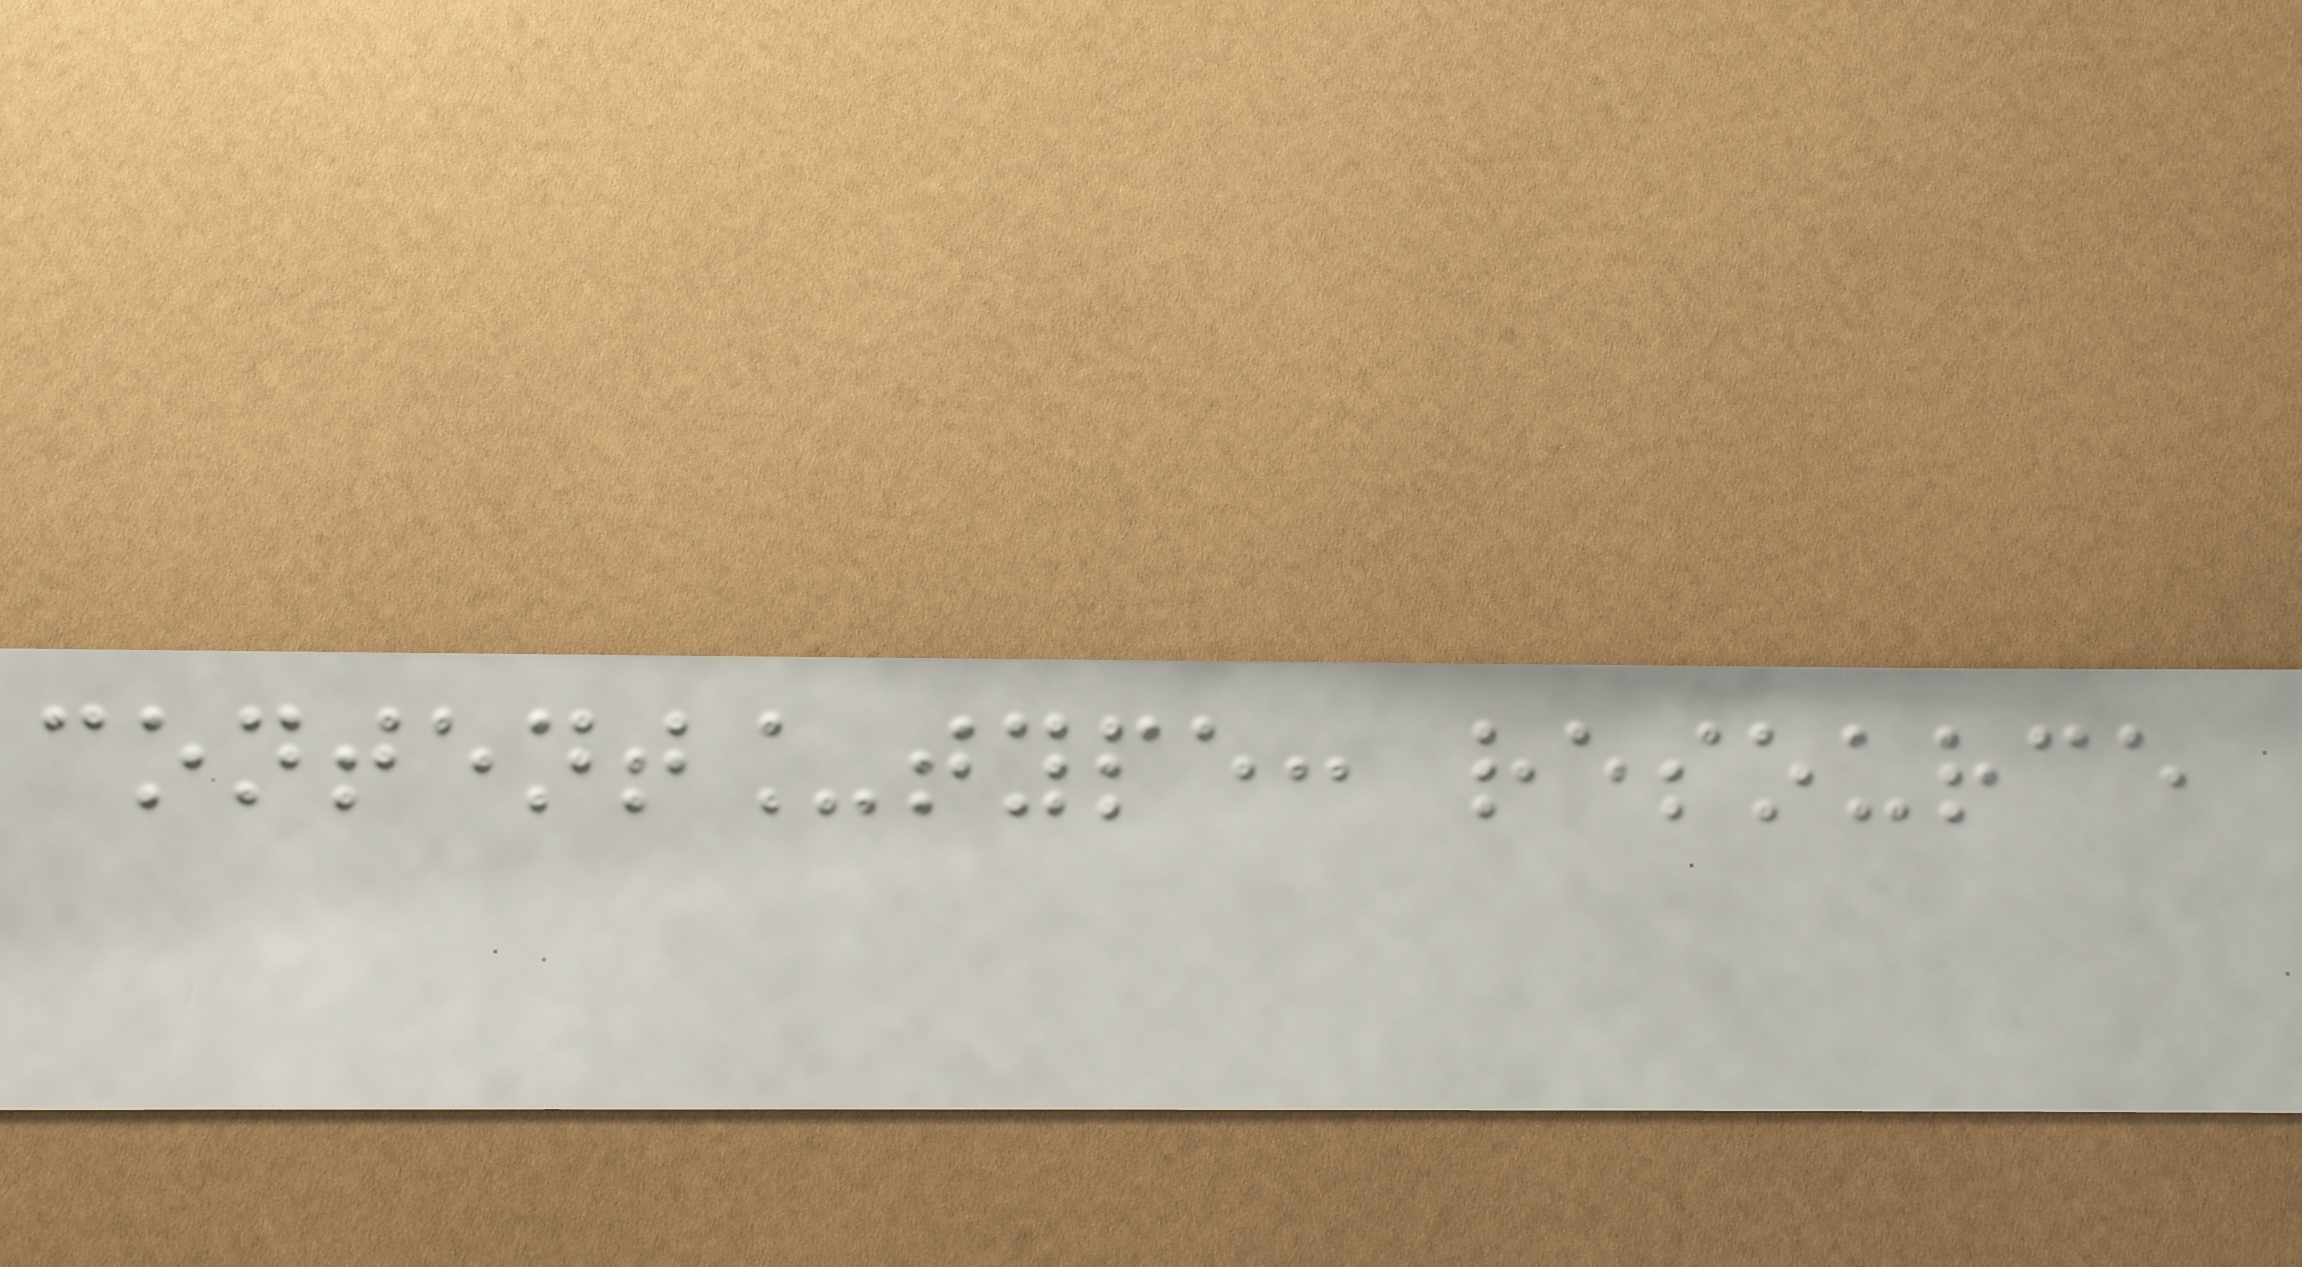content_type: resource
